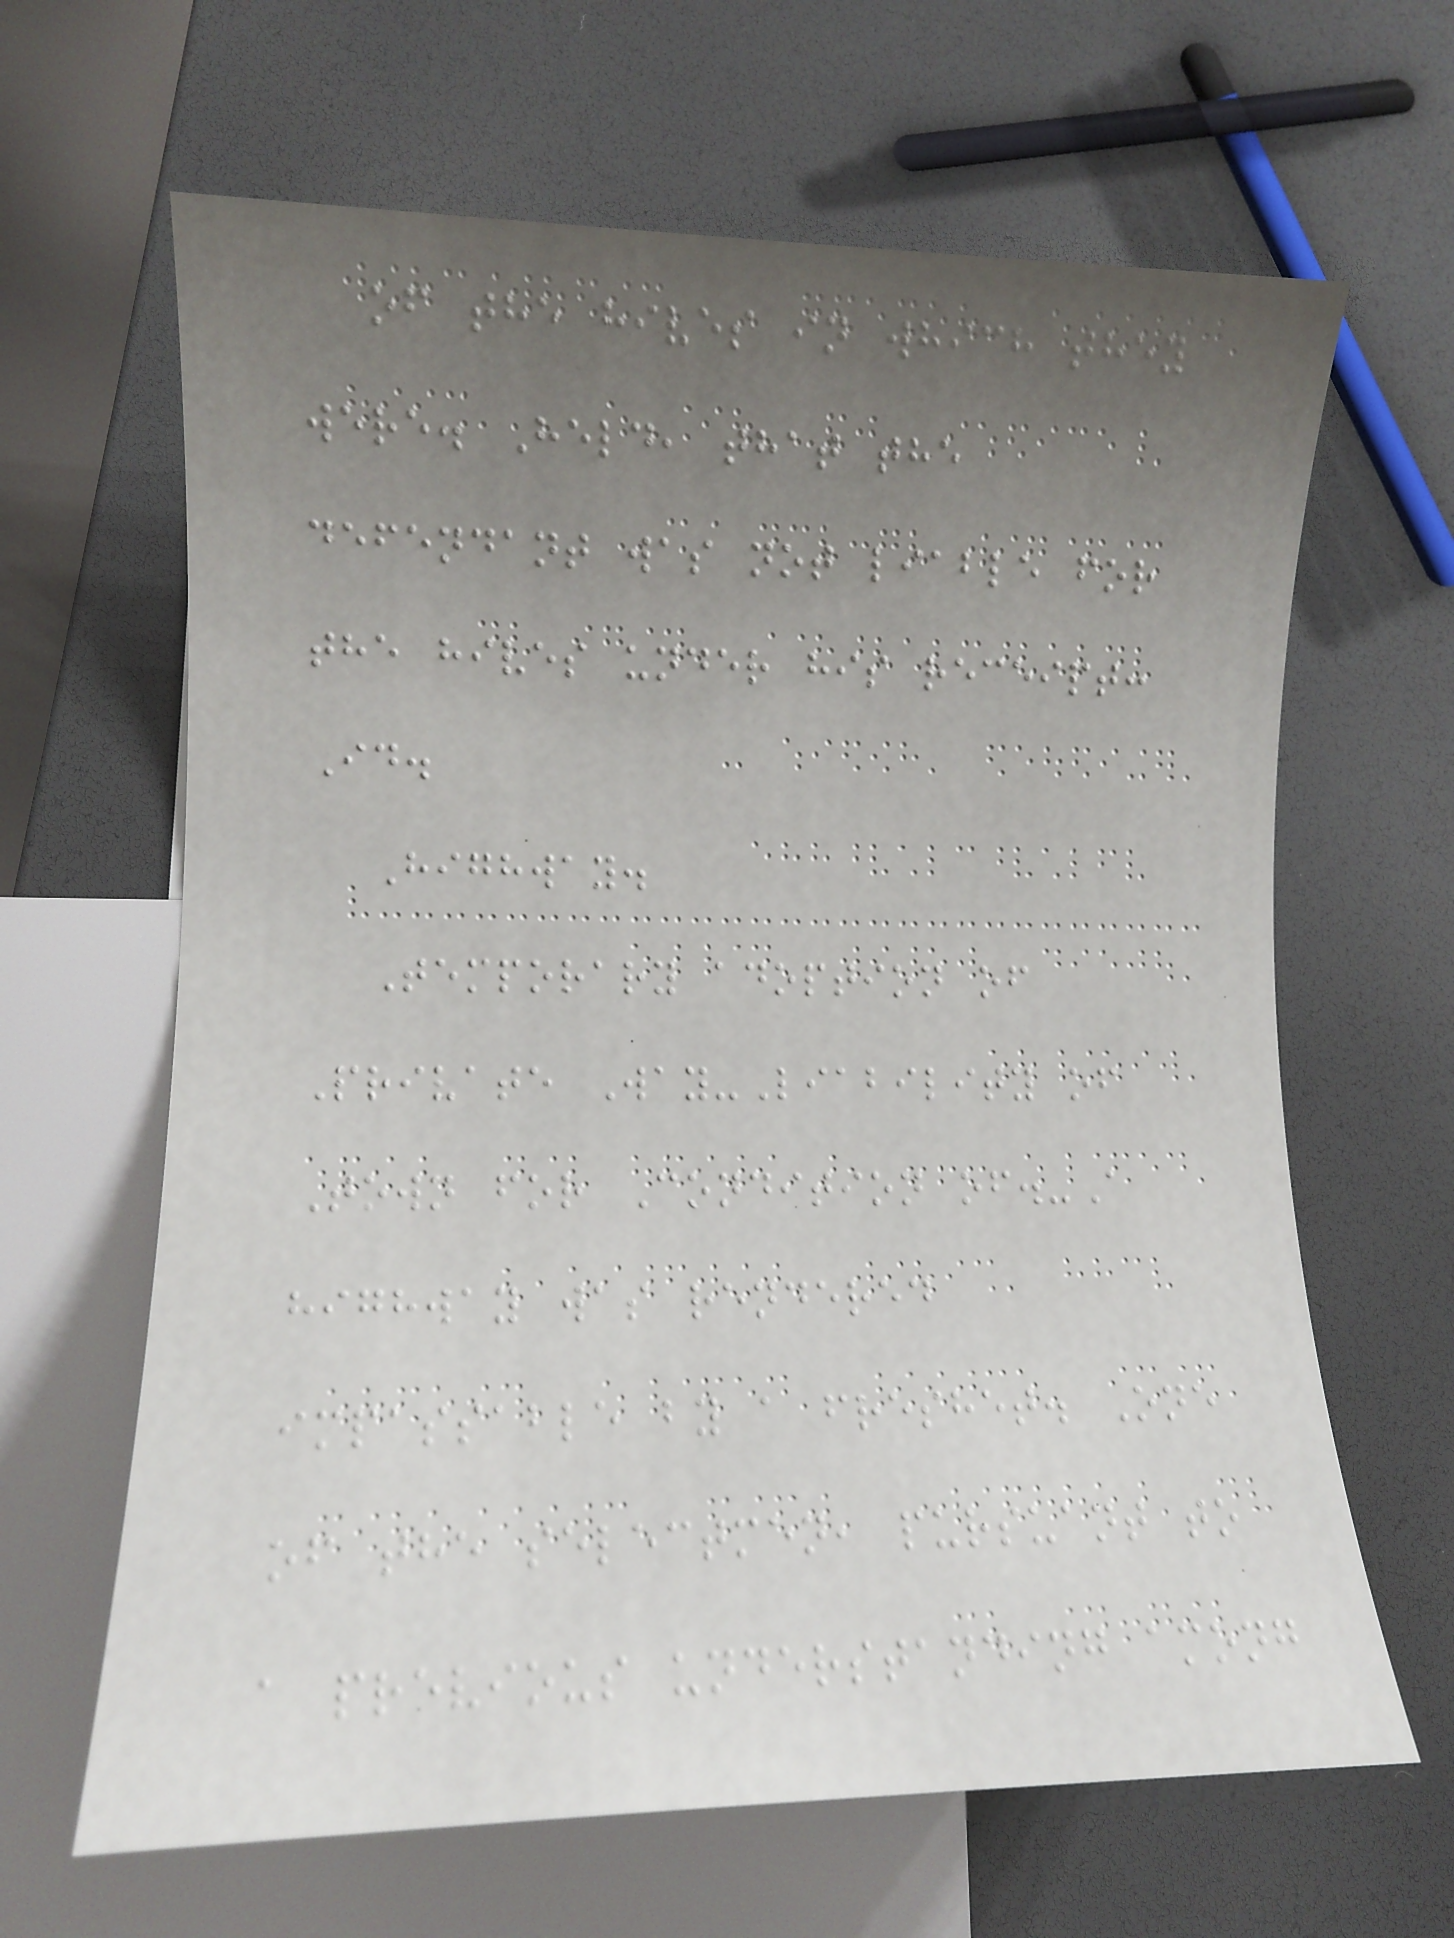of the hives in which they
were. Held, that the
defendant was not liable for
the hives under his receipt:
Id.
Highway.
Temporary adoption of
Private Way-Liability of
Town for Condition of.-A
highway was rendered
impassable by a freshet. One
of the selectmen, pursuant to
a previous understanding among
